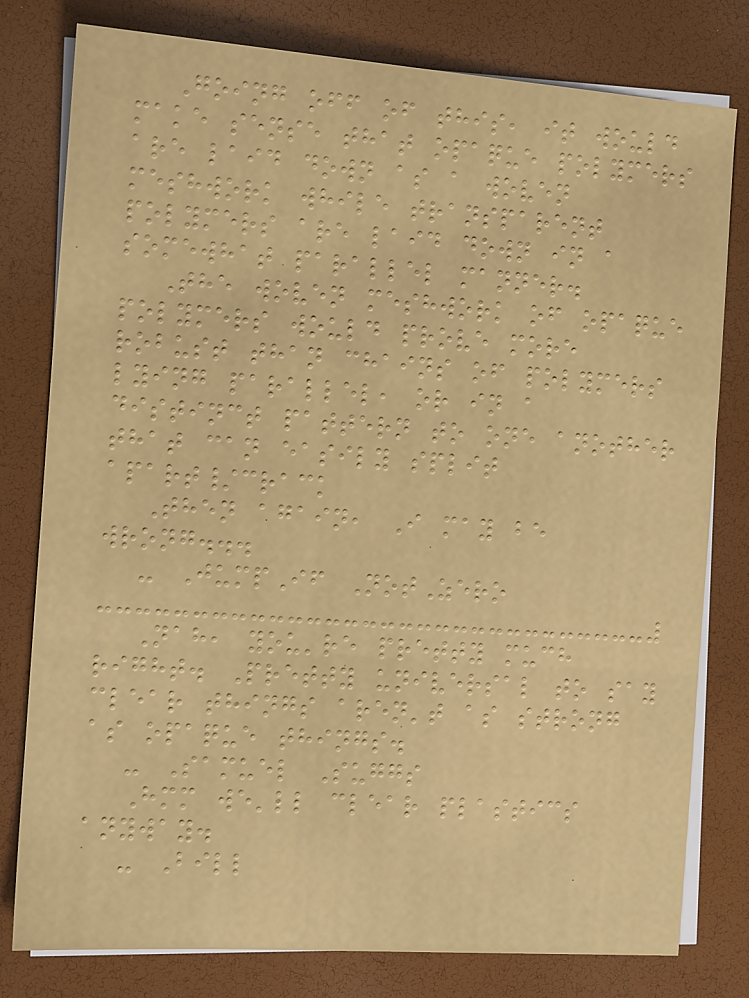Going off of this, it would
make sense that opaque polymers
are laid down as a woven
meshwork while transparent
polymers are laid down in a
somewhat parallel manner.
The woven meshwork of opaque
polymers would prove more
robust than chains of polymers
lying parallel, or in a
distinct pattern to one another
that can easily split
apart/crack
Then again, I may be
wrong...
- JumpIf NotZero
Nah, you're pretty much
right. Pretty universal to say
clear things aren't as strong
as opaque things.
- Samuel Suggs
Hmm we'll clear plastics
anyway.
- Bill
